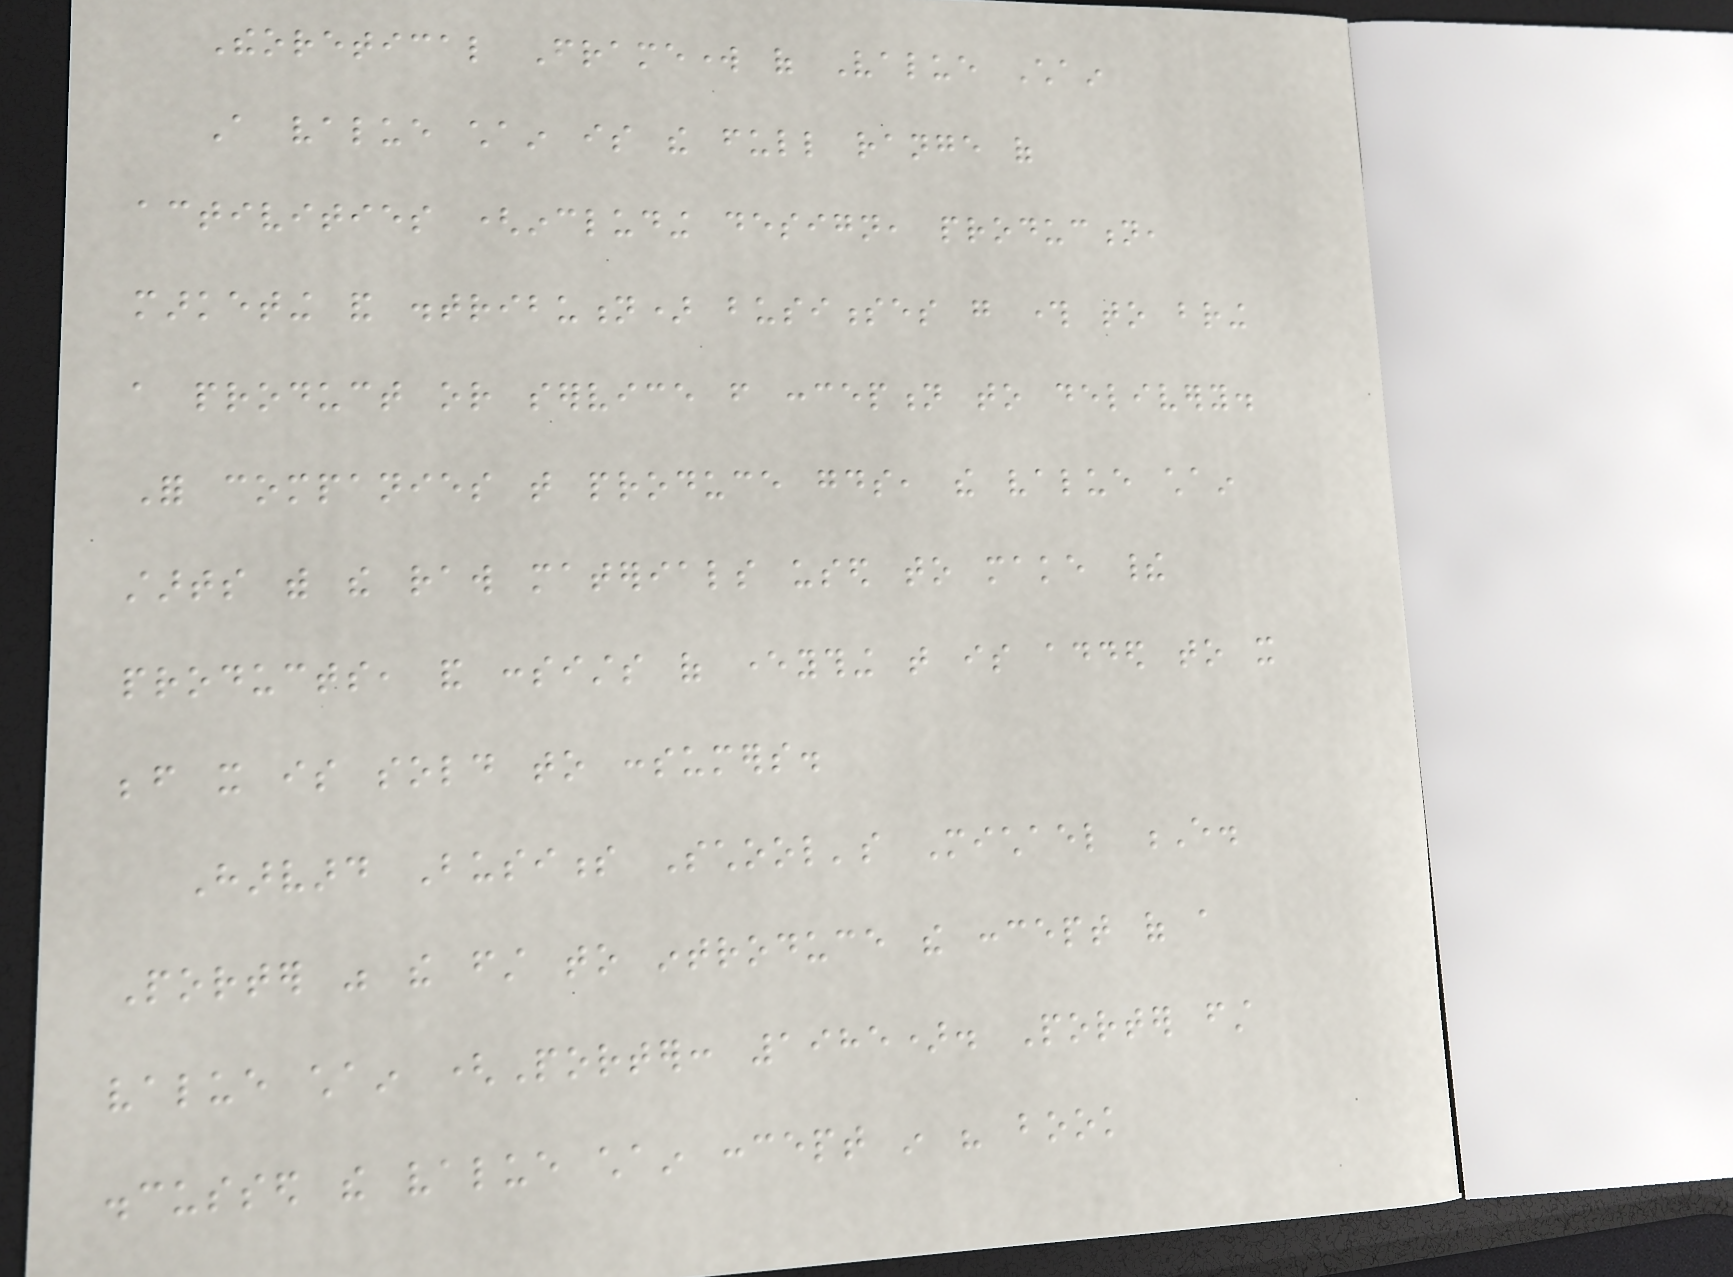Theoretical Framework of Value Chain
A value chain is the full range of
activities (including design, production,
marketing and distribution) businesses go through to bring
a product or service from conception to delivery.
For companies that produce goods, the value chain
starts with the raw materials used to make their
products, and consists of everything that is added to it
before it is sold to consumers.
Harvard Business School's Michael E.
Porter was the first to introduce the concept of a
value chain (Porter: 1985). Porter first
discussed the value chain concept in his book
